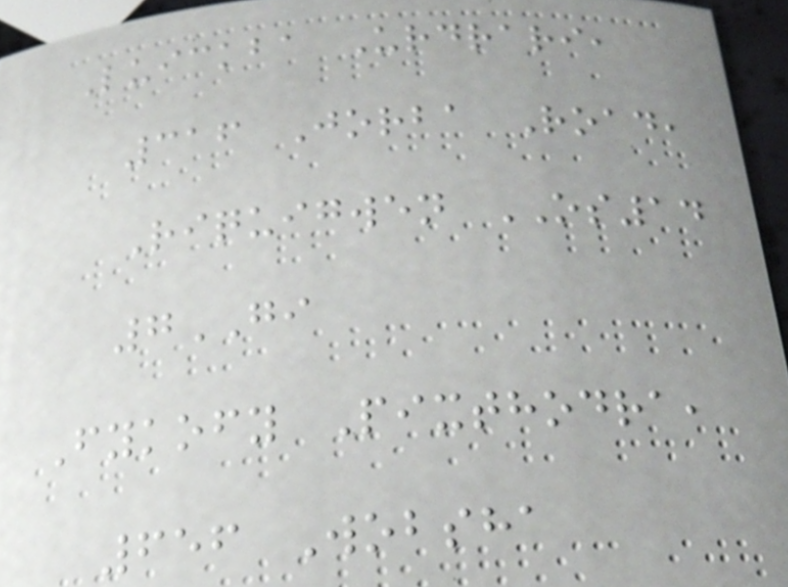Luickba Urdrari,
316 Jorba Road,
Riquigwen OS14
7GI
Fykofy Pixthodra,
656 Wobsha
